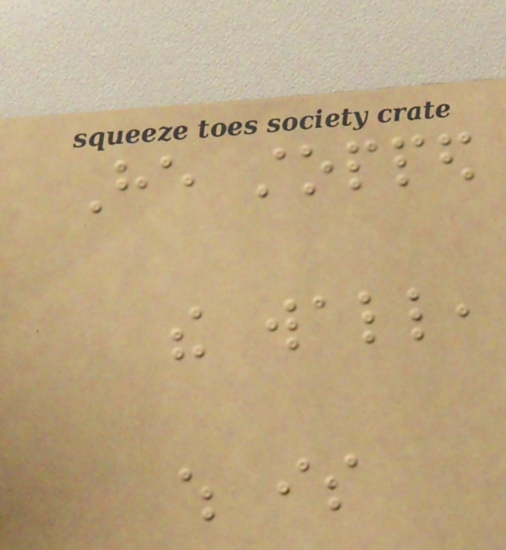He stopped
the wall,
which is
